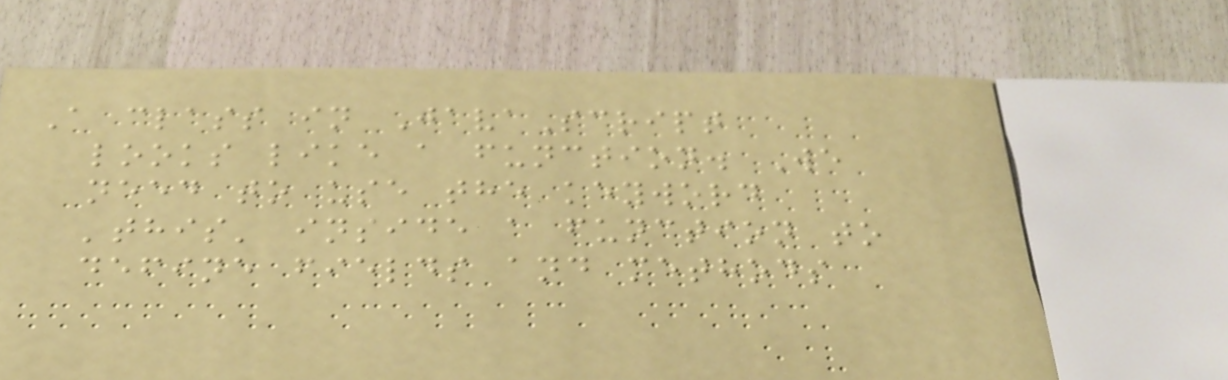A class in JavaScript
looks like a function. We
need to use the keyword
'this' inside a function to
define fields and methods
